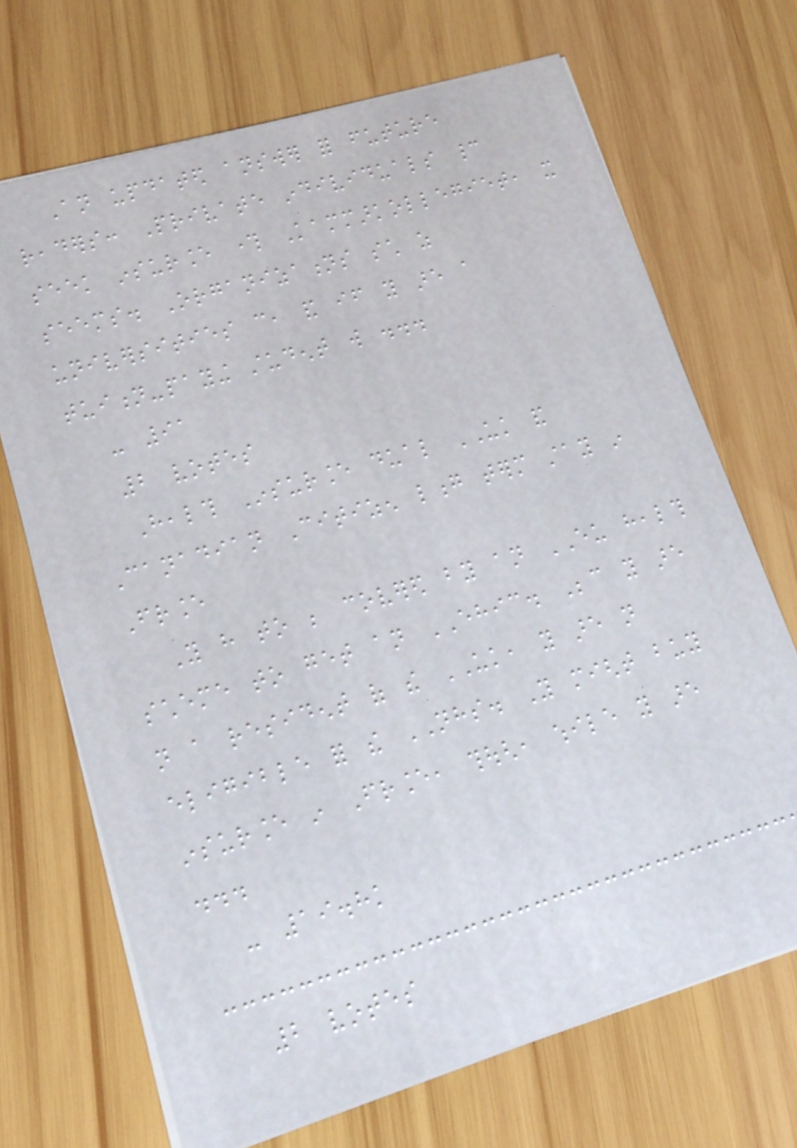An updated answer for future
readers: Private individuals cannot
seek insurance through Kammarkollegiet, it
seems. Organizations such as
universities can, and if you are a
tuition-paying student will ...
- 91
2 votes
Health Insurance dual UK and
Canadian Citizen long term stay in
France
You have to be covered by an EU health
scheme to get an EHIC. Because you are
not a resident of the UK, you are not
eligible for the NHS. You might buy
insurance in France, though, while you are
...
- 19.8k
2 votes
